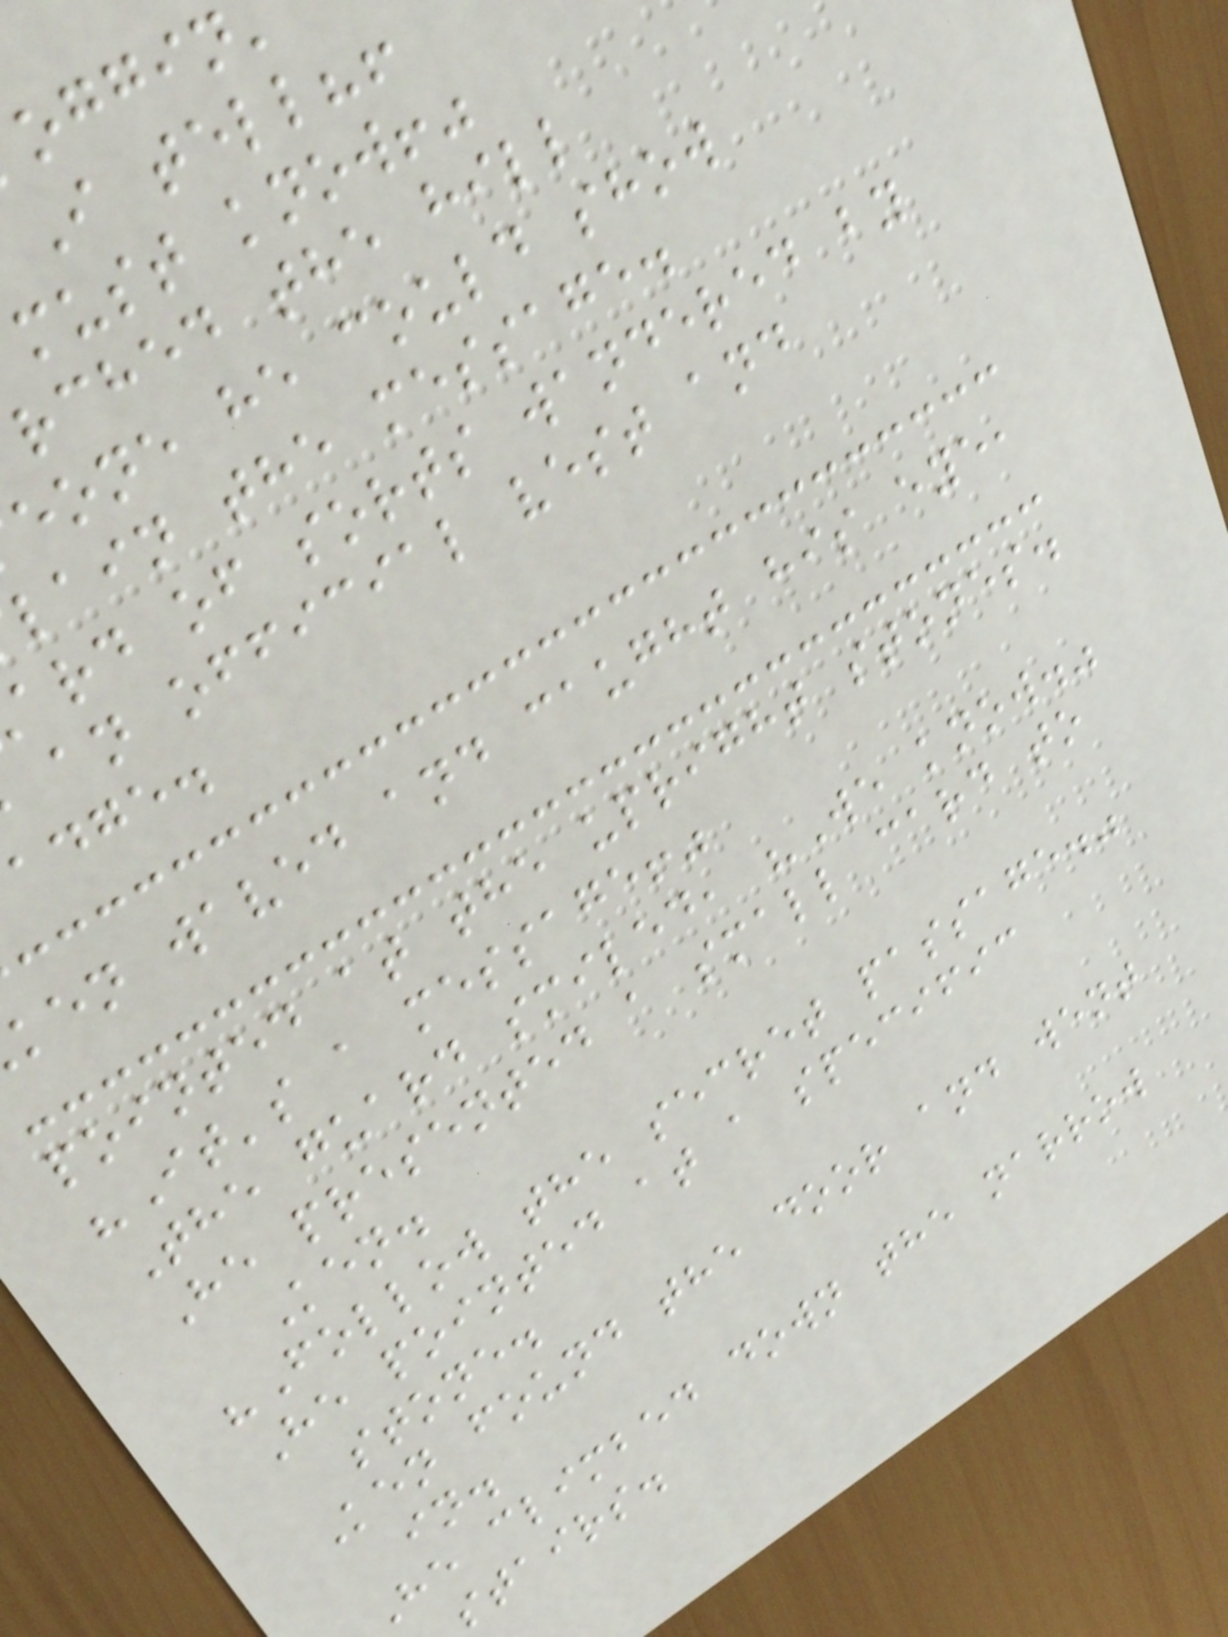I tell?!
must know!"
rched the hill
eone he could show
lain the message.
ard of sorts wandered by
an official vest and
adge.
ken waved and caught his eye,
pointed at the upright stones.
"It's a message!"
The guard smiled, "We know."
He presented a small card to
Ken.
"Follow the secret passage."
He pointed at a specific
stone.
Ken found the door and went
in.
He climbed down the narrow
stairs.
